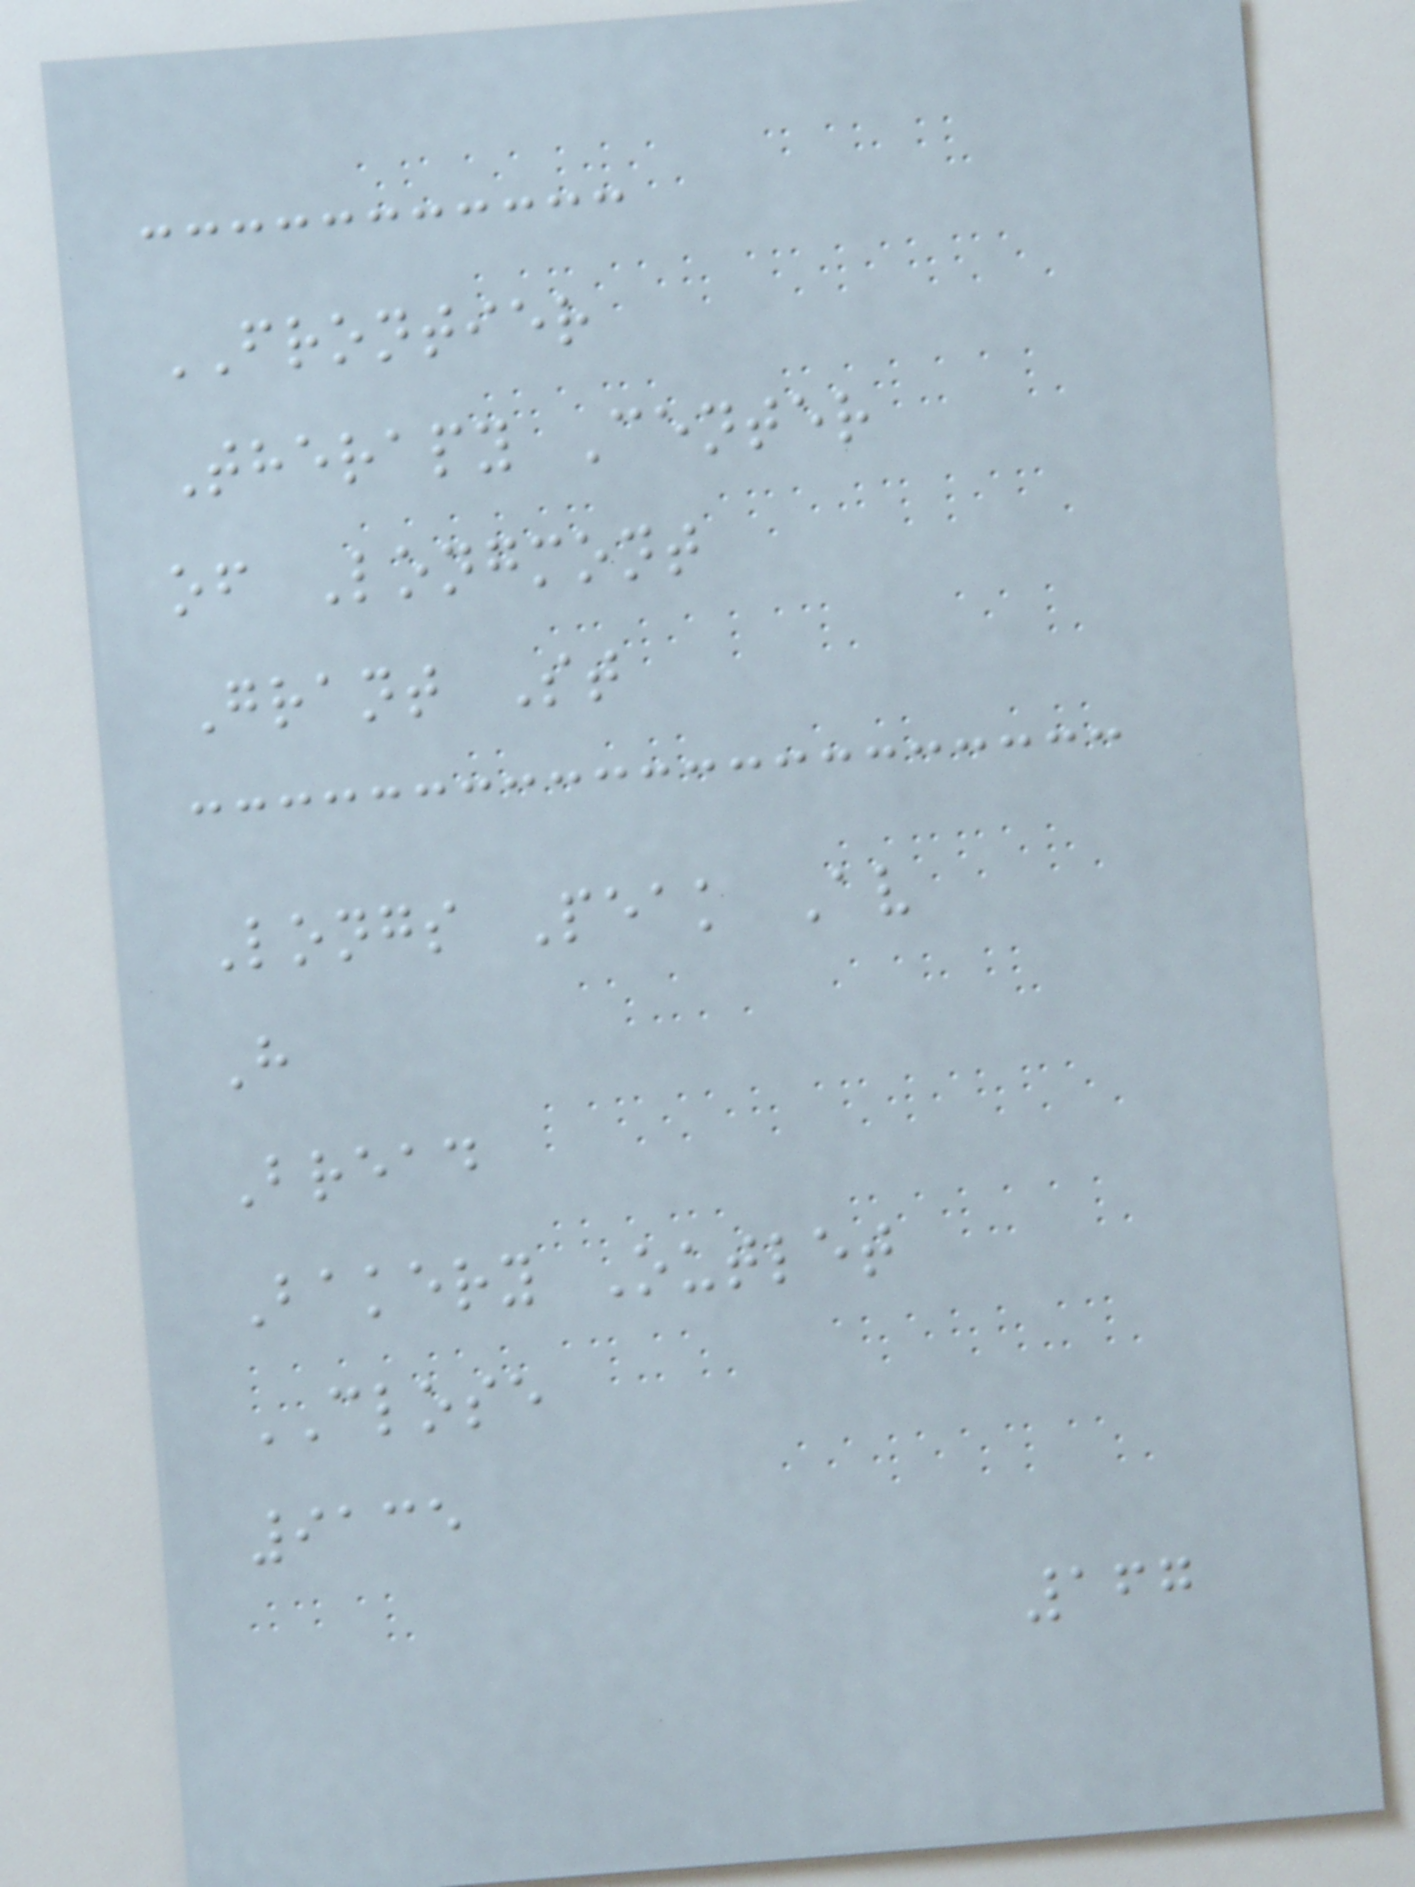FRONTIER
Therapy Center
of Longmont
Grant St
Longs Peak Av
H
Bread
Bakery Outlet
CLOSE
9135
167
